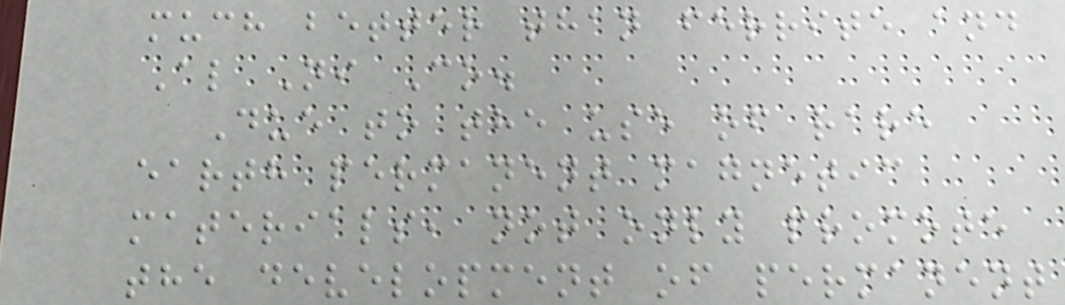much better than ferrite and
Al Ni Co.
Due to the use of rare
earth permanent magnetic
materials, not only promote
the development of permanent
